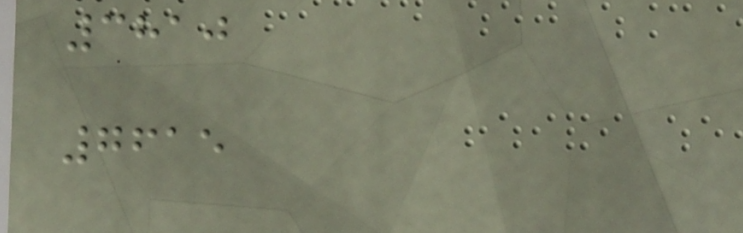3810
7615
